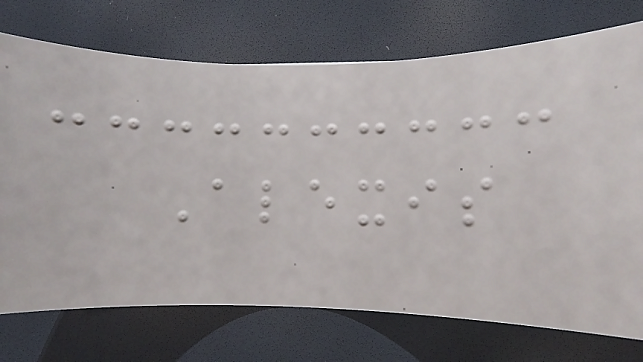Alexis
